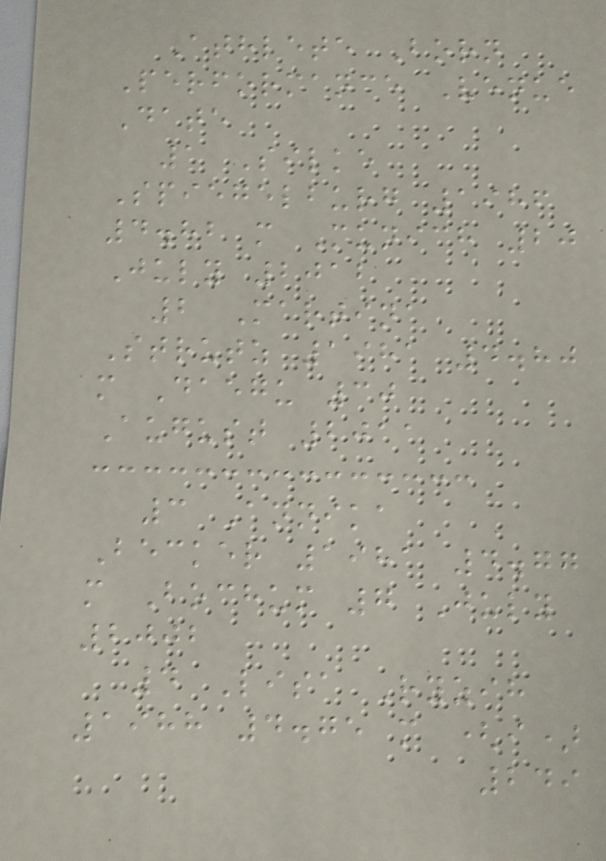Athlete Born
Performance Venue
Date
1 Silke
Spiegelburg 1986
4.82 m Munich 20
July 2012
2 Martina
Strutz 1981 4.80
m Daegu 30
August 2011
3 Annika
Becker 1981 4.77
m Bochum 7 July
2002
4 Lisa Ryzih
1988 4.75 m (i)
249
